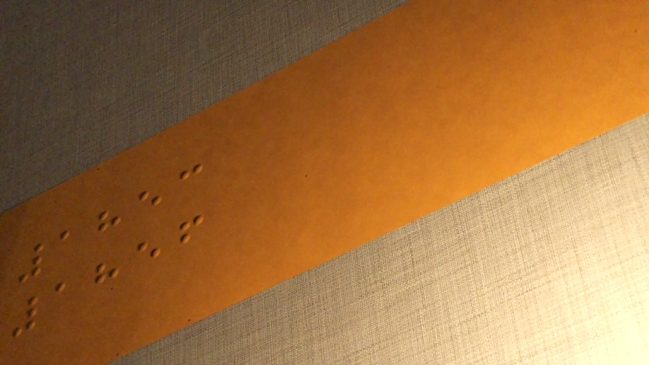1853
1856
